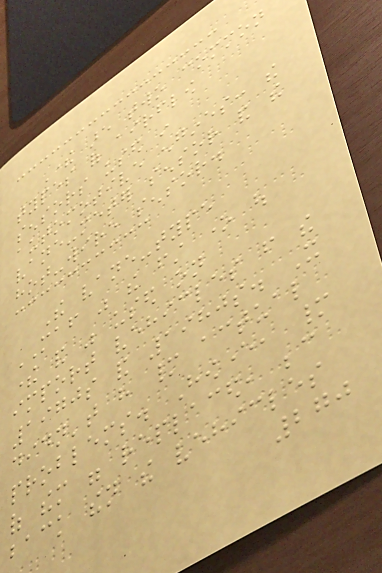There are two common
types of airflow
sensors used in
automotive engines: the
vane-meter sensor and the
hot-wire sensor.
The vane-type
MAF was the first one out
there and was used on
import vehicles from the
1970s and 1980s. It
didn't have many actual
problems. However, many
of them were replaced, because
back then the vehicles
270
